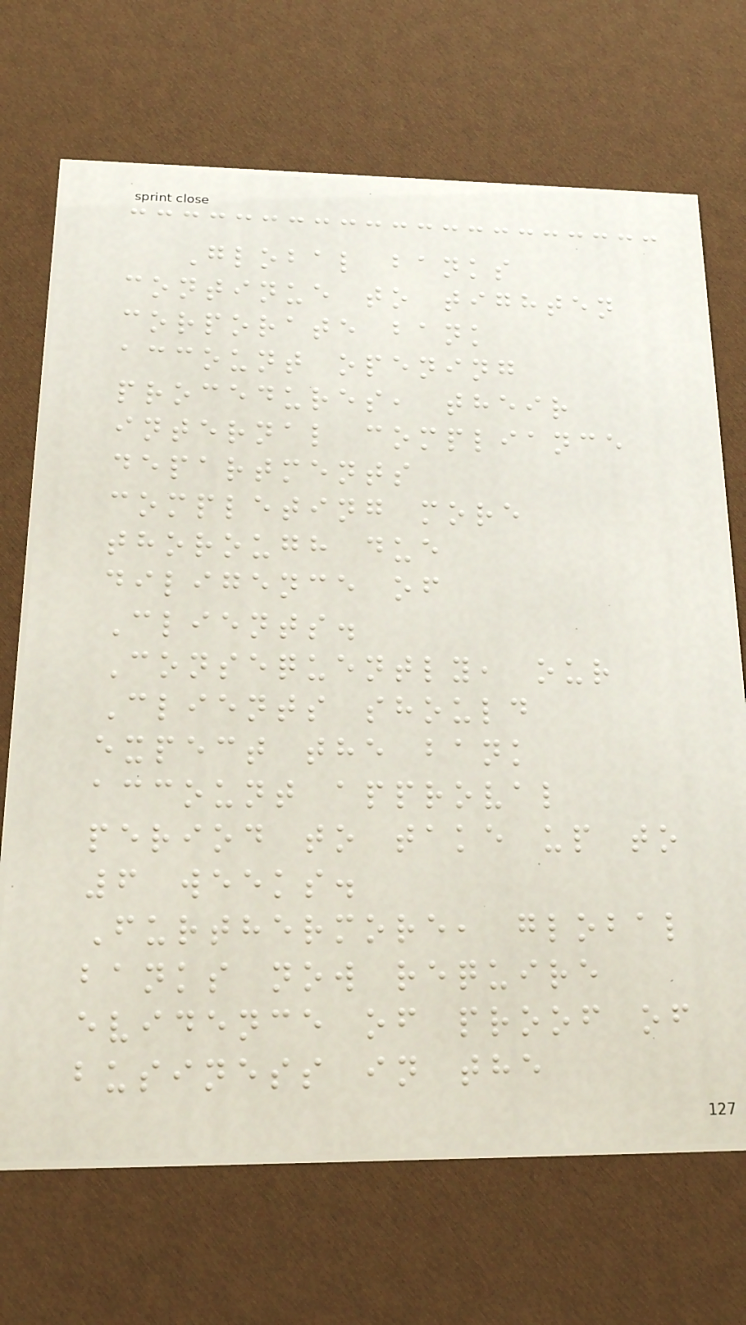Global banks
continue to tighten
corporate bank
account opening
procedures, their
internal compliance
departments
completing more
thorough due
diligence of
Clients.
Consequently, our
Clients should
expect the bank
account approval
period to take up to
6 weeks.
Furthermore, global
banks now require
evidence of proof of
business in the
